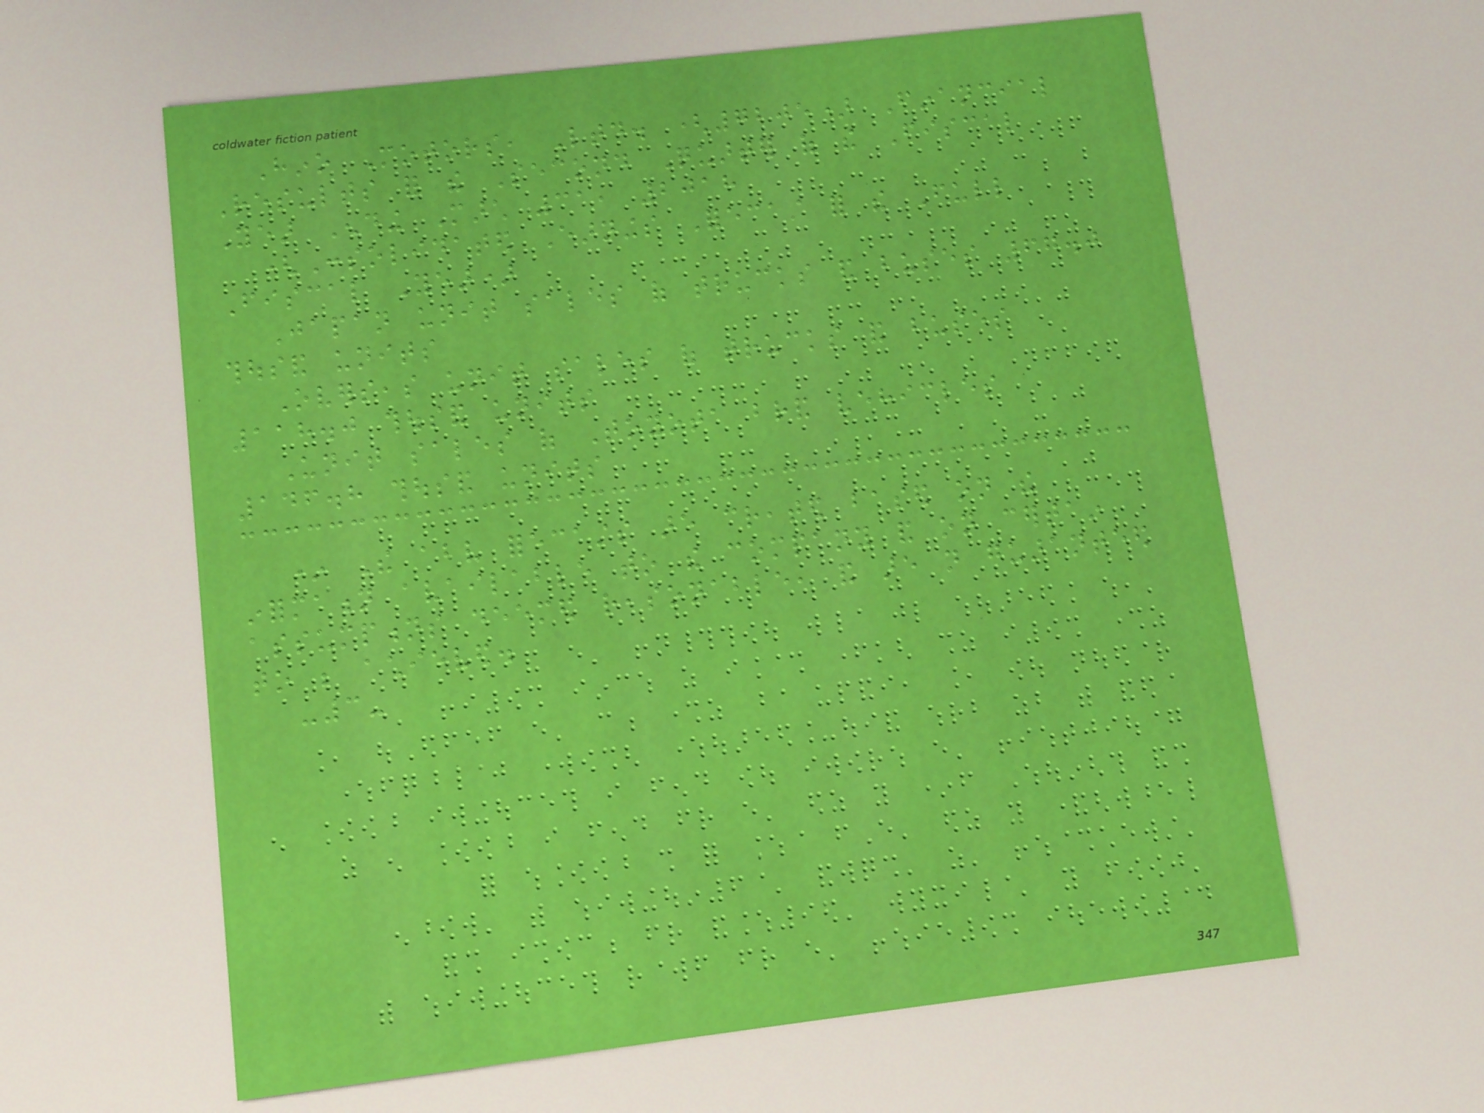Hino Motors, Ltd. (7205) Financial
Results for the Second Quarter of the Fiscal
Year Ending March 31, 2018
(Consolidated Earnings Forecast for the Full
Fiscal Year)
Japan unit sales of trucks and buses 67.0
thousand units
Overseas unit sales of trucks and buses
118.0 thousand units
Unit sales of Toyota brand vehicles
146.8 thousand units
* The above forecasts are created based on the
information available to the company and on certain
assumptions deemed reasonable, and are not guaranteed
to be achieved.
-3-
